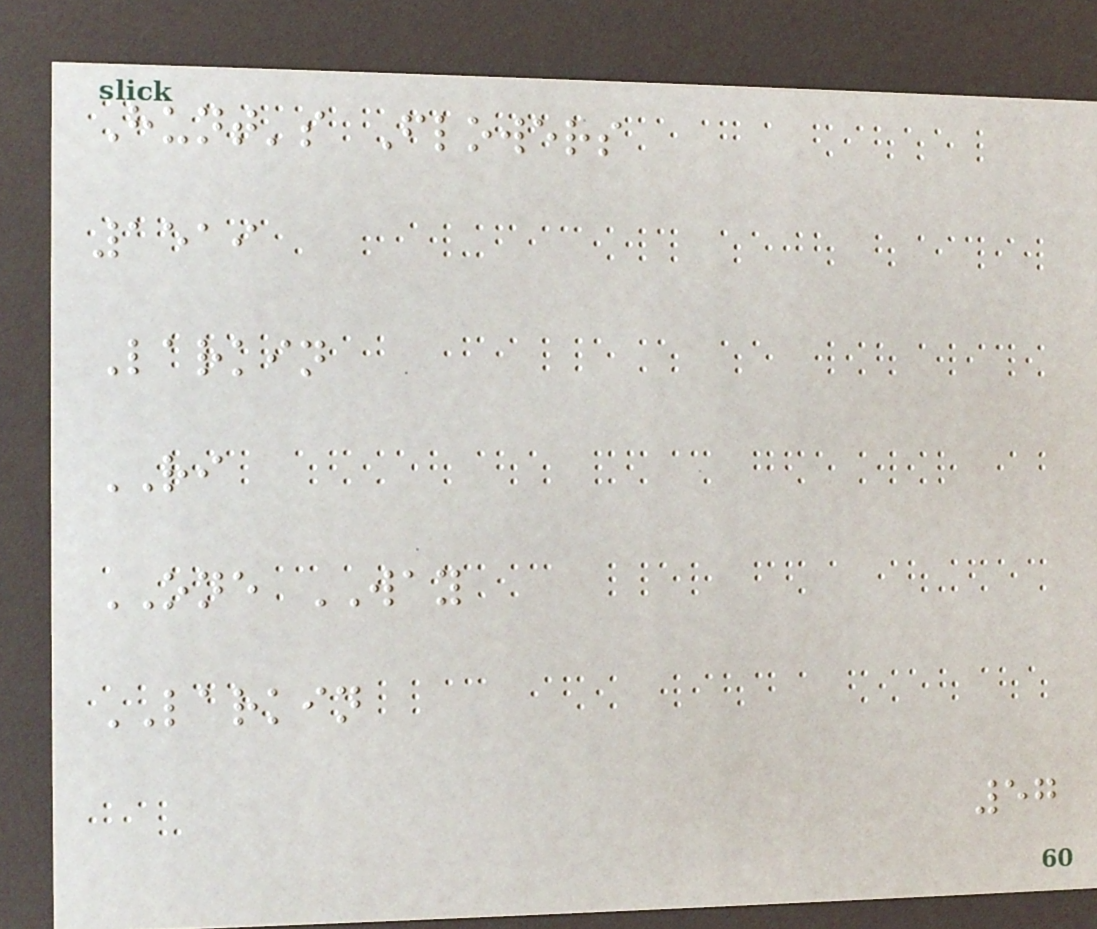Hunt's Flowers
1519
Larkin
RI
ONE WAY
LARKIN
57
